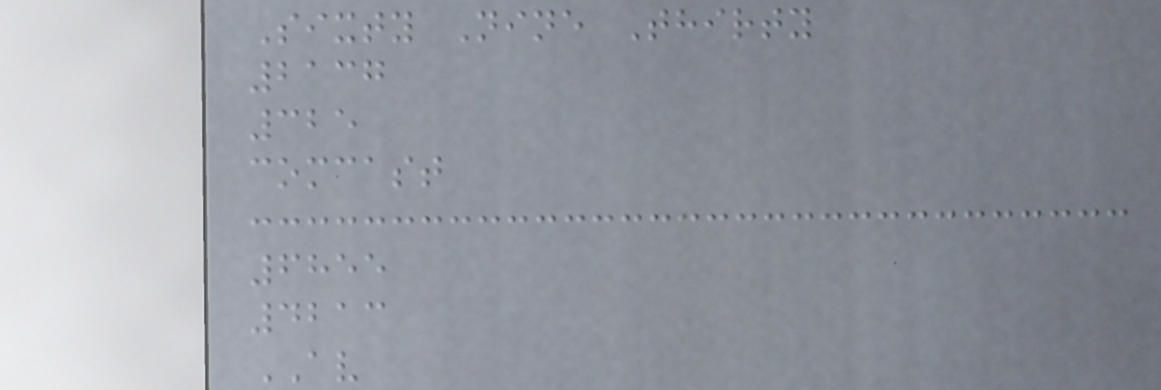Sixty Nine Thirty
2137
325
comcast
6855
4213
AV
